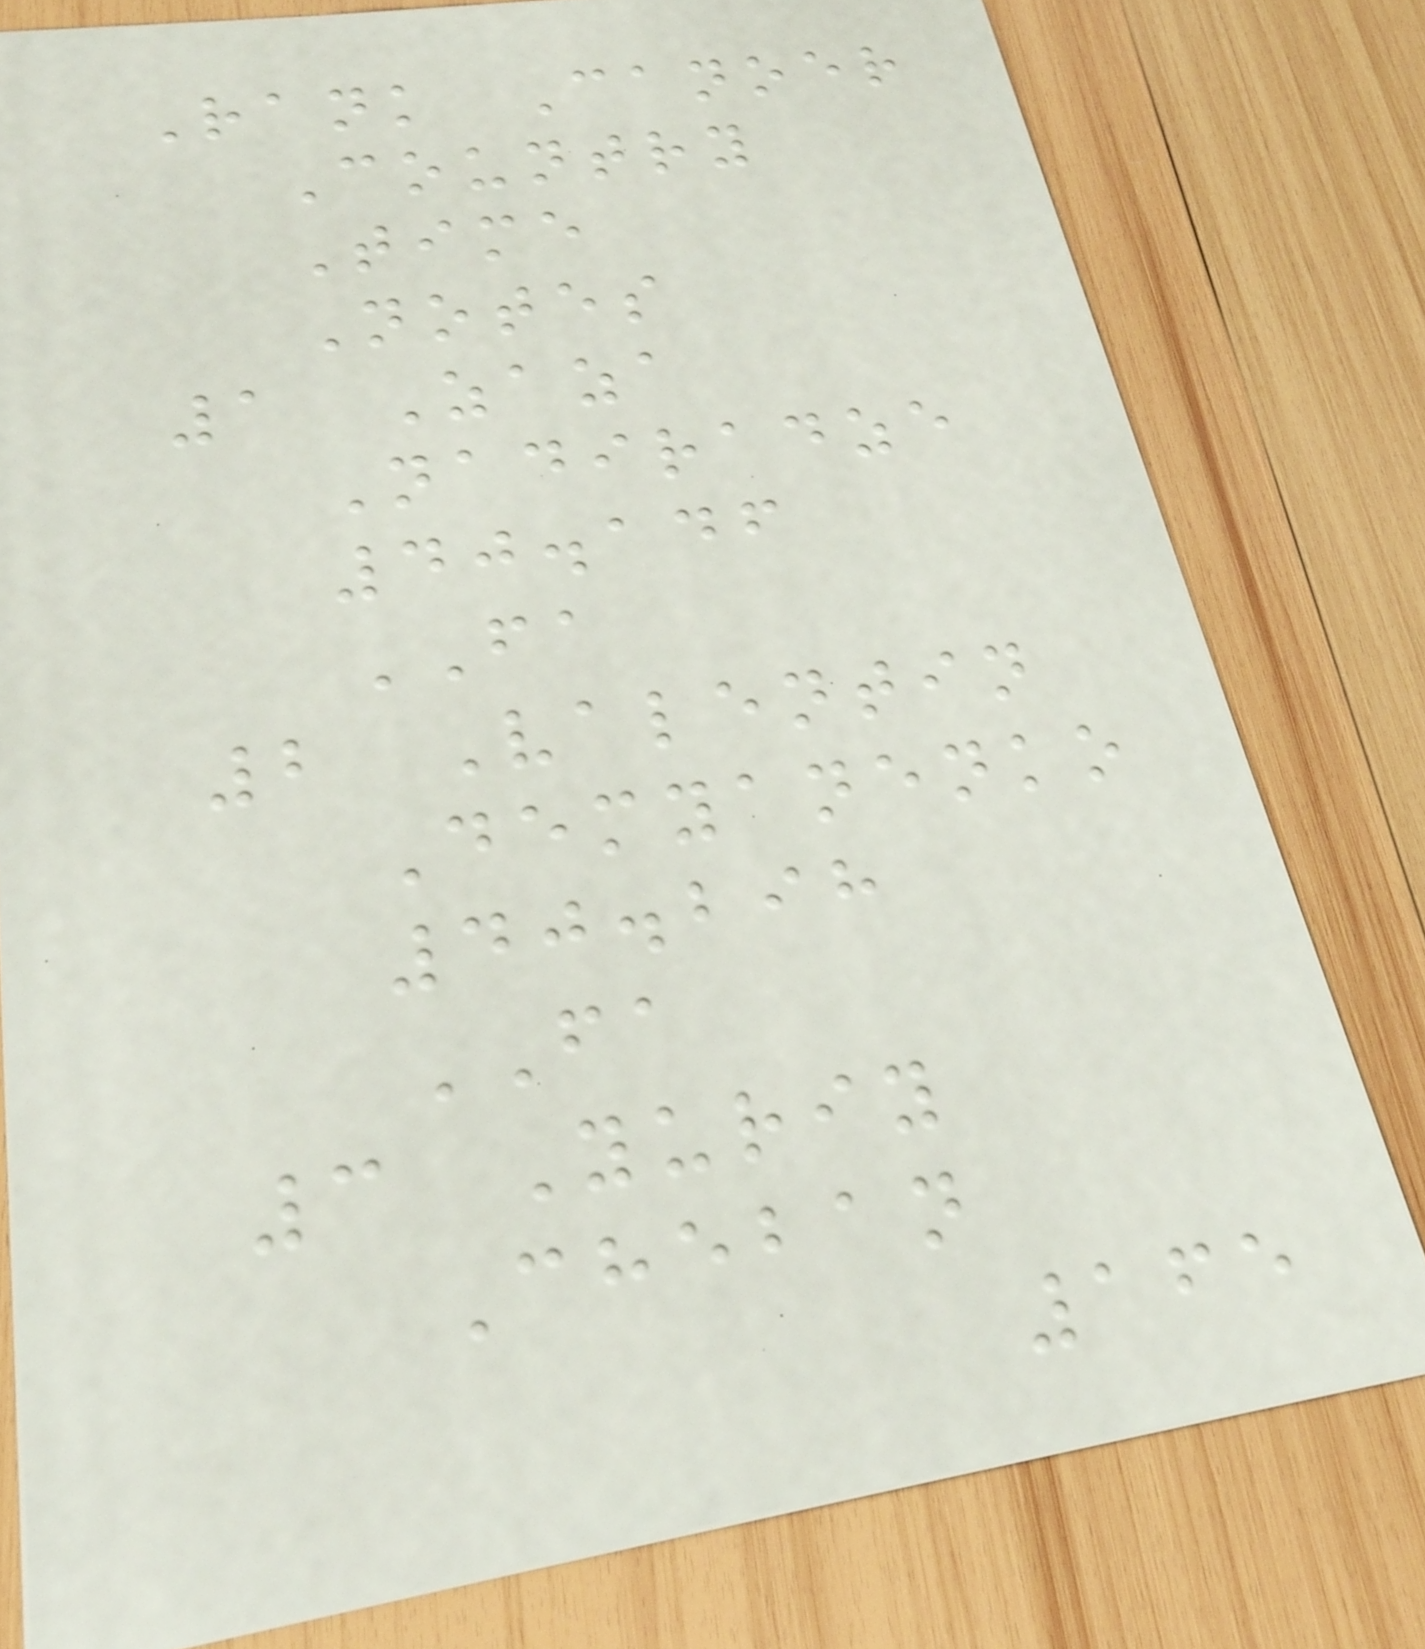Rank Canoer
Country
Time
Notes
1 Zaza
Nadiradze
40.146
FA
2 Valentin
Demyanenko
40.298
FA
3 Yuriy
Cheban
165
